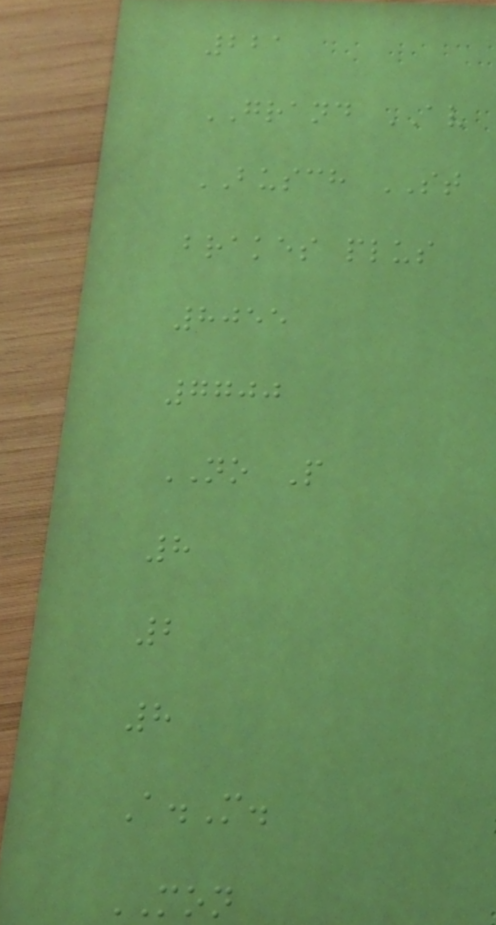221
GRAND AV
BUSCH ST
brakes plus
8055
7700
NO P
8
2
8
A.M.
MON
